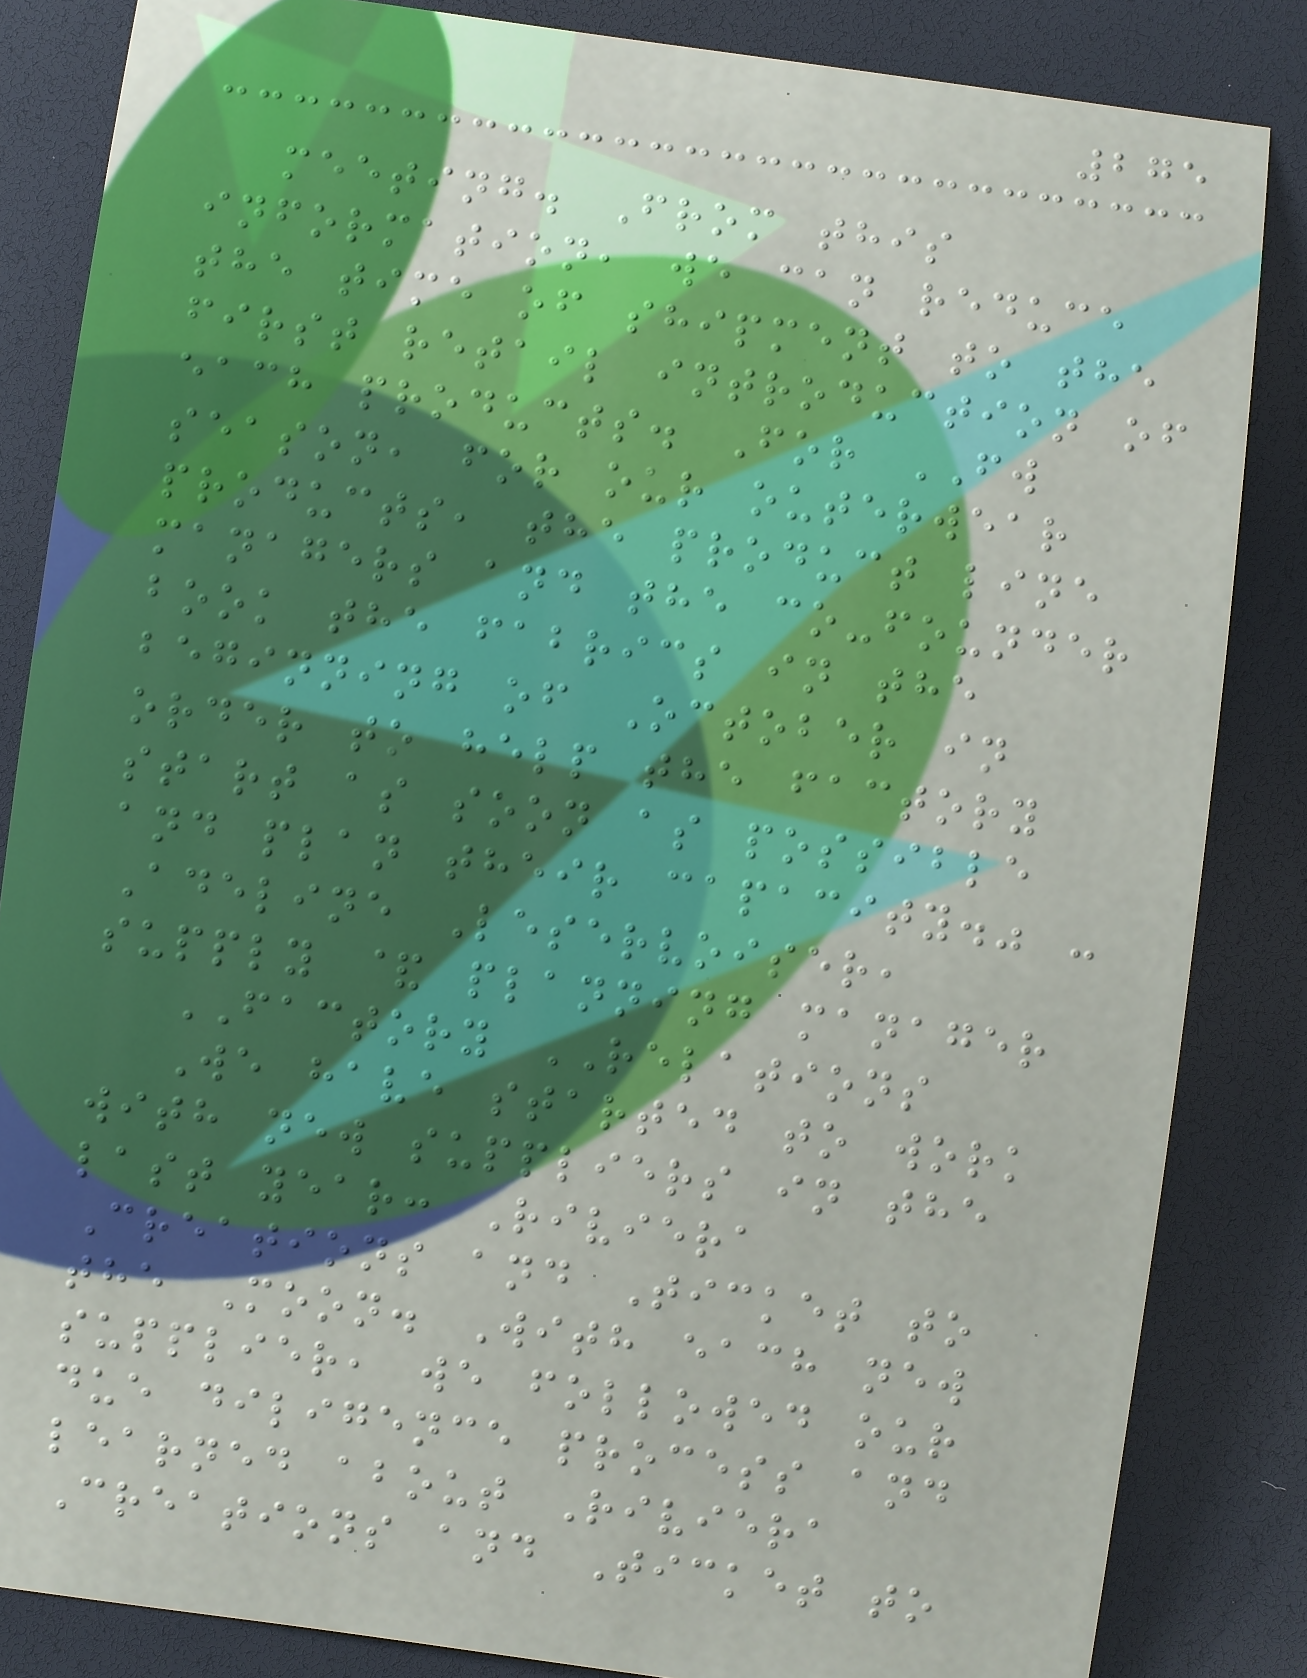275
meeting. From this
information, we can reduce
the time of shipment to the
first retail introduction of
each products. For FW
season, for our outerwear
products, the product line
managers and the co-founder
book the fabrics in the
beginning of October in
order to help the factory
start as soon as possible
and plan their capacity." -
Adeline Leservoiser,
supply & planning manager
FACTORY RELATIONS
We have started to work
with new suppliers in the
last year: Riviera
Creations and Ticket to
the Moon. With each new
supplier, we followed our
due diligence process and
learned about Riviera
Creations and Ticket to
